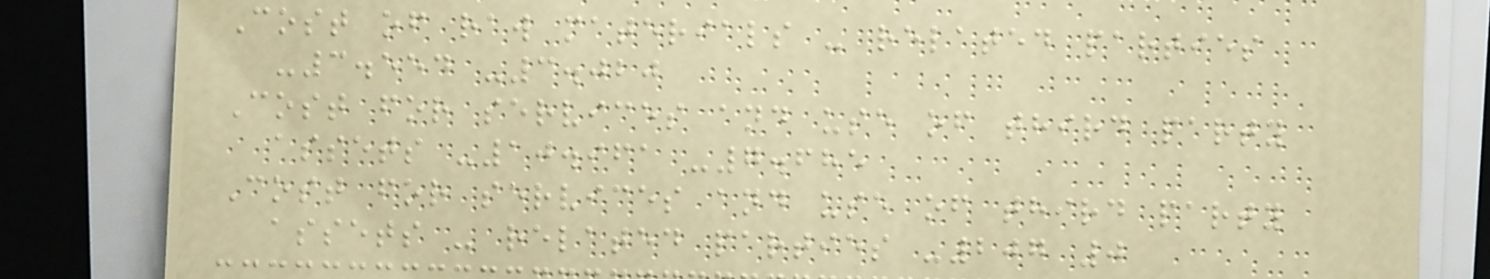Cost of raw materials - related parties
-3.554 -3.020
Cost for services and use of third party
assets -10.961 -7.685
Cost for services and use of third party
assets - related parties -207 0
